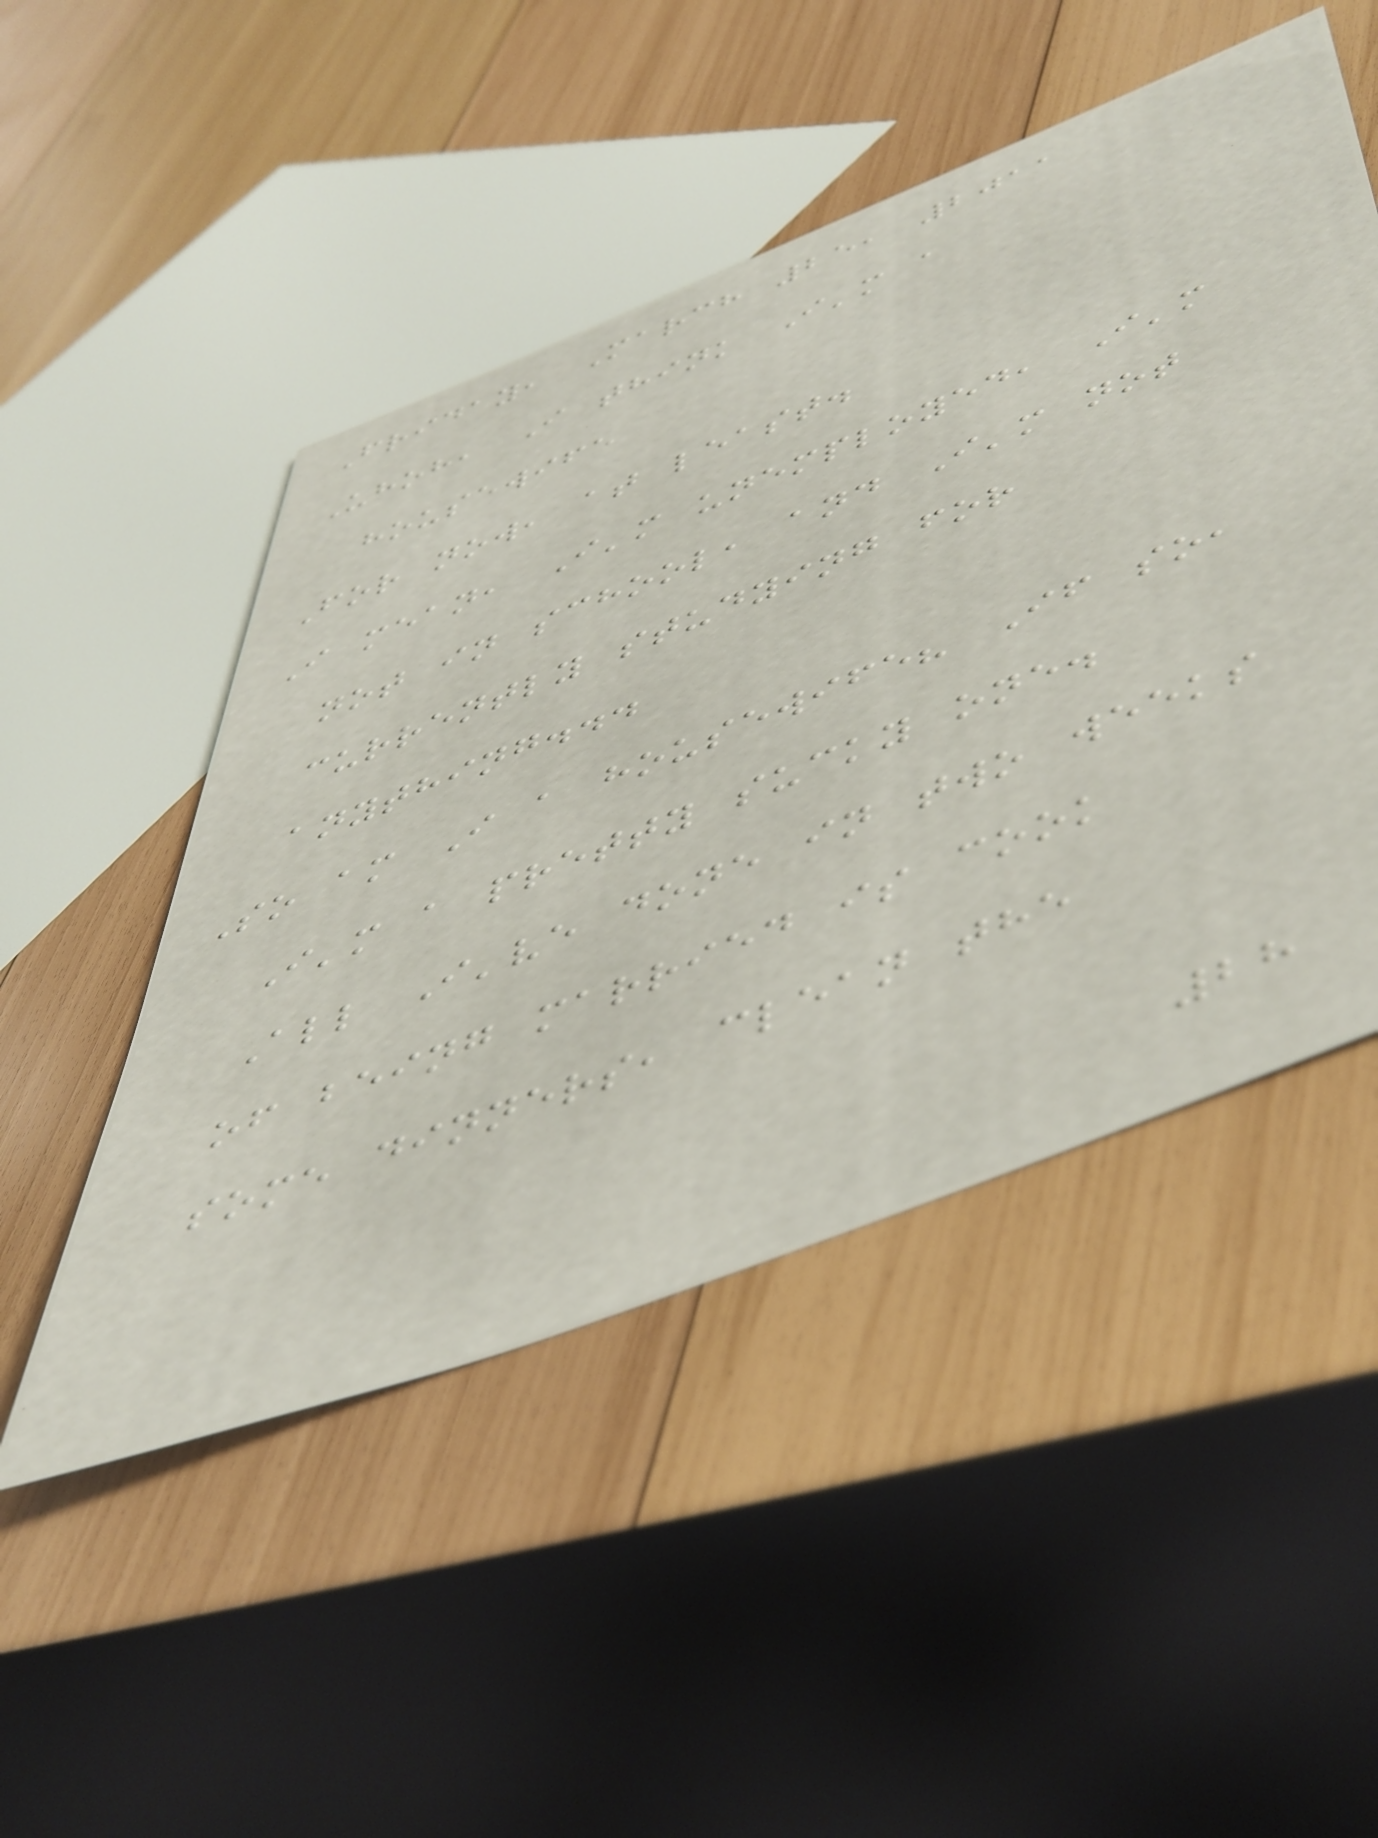Friday, March 25, 2011
Uhoh, I think I'm a
housewife
For now, at least.
I mean, I'm unemployed, I'm
not in school, and I'm not
currently studying for
anything...
So am I a housewife? If so,
I'm a pretty sucky one.
All I've done in two weeks
of being married is cook
some dinners, clean the
28
